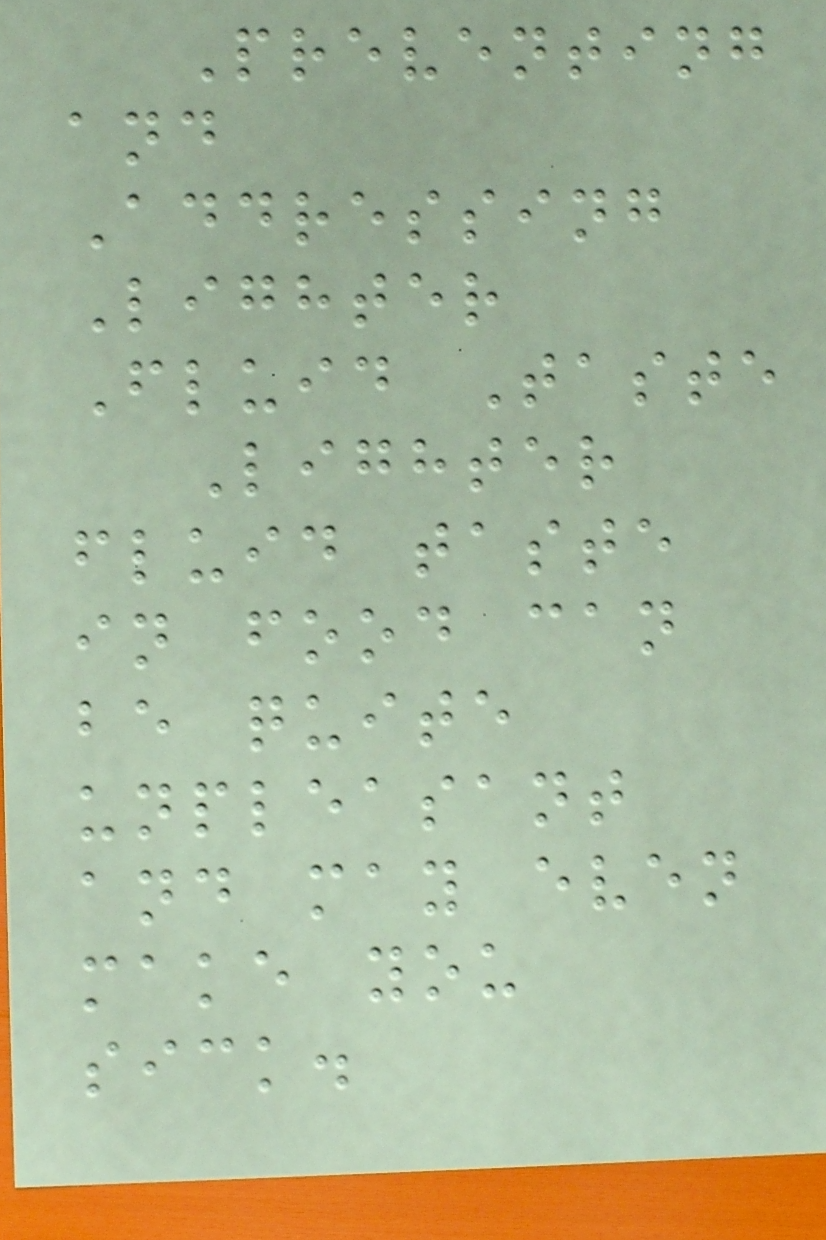Preventing
and
Addressing
Lighter
Fluid Taste
Lighter
fluid taste
in food can
be quite
unpleasant
and may even
make you
sick.
